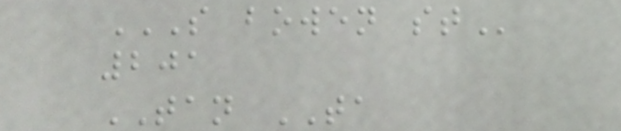S BOWEN ST
201
TAN TA
